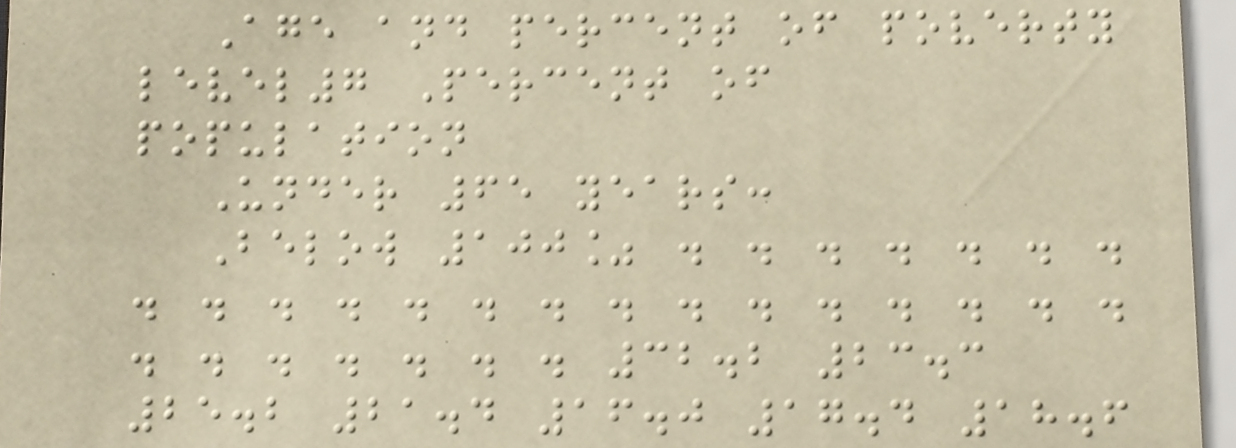Age and percent of poverty
level7 Percent of
population
Under 65 years:
Below 100% . . . . . . .
. . . . . . . . . . . . . . .
. . . . . . . 32.2 23.3
25.2 21.4 16.0 17.4 18.6
